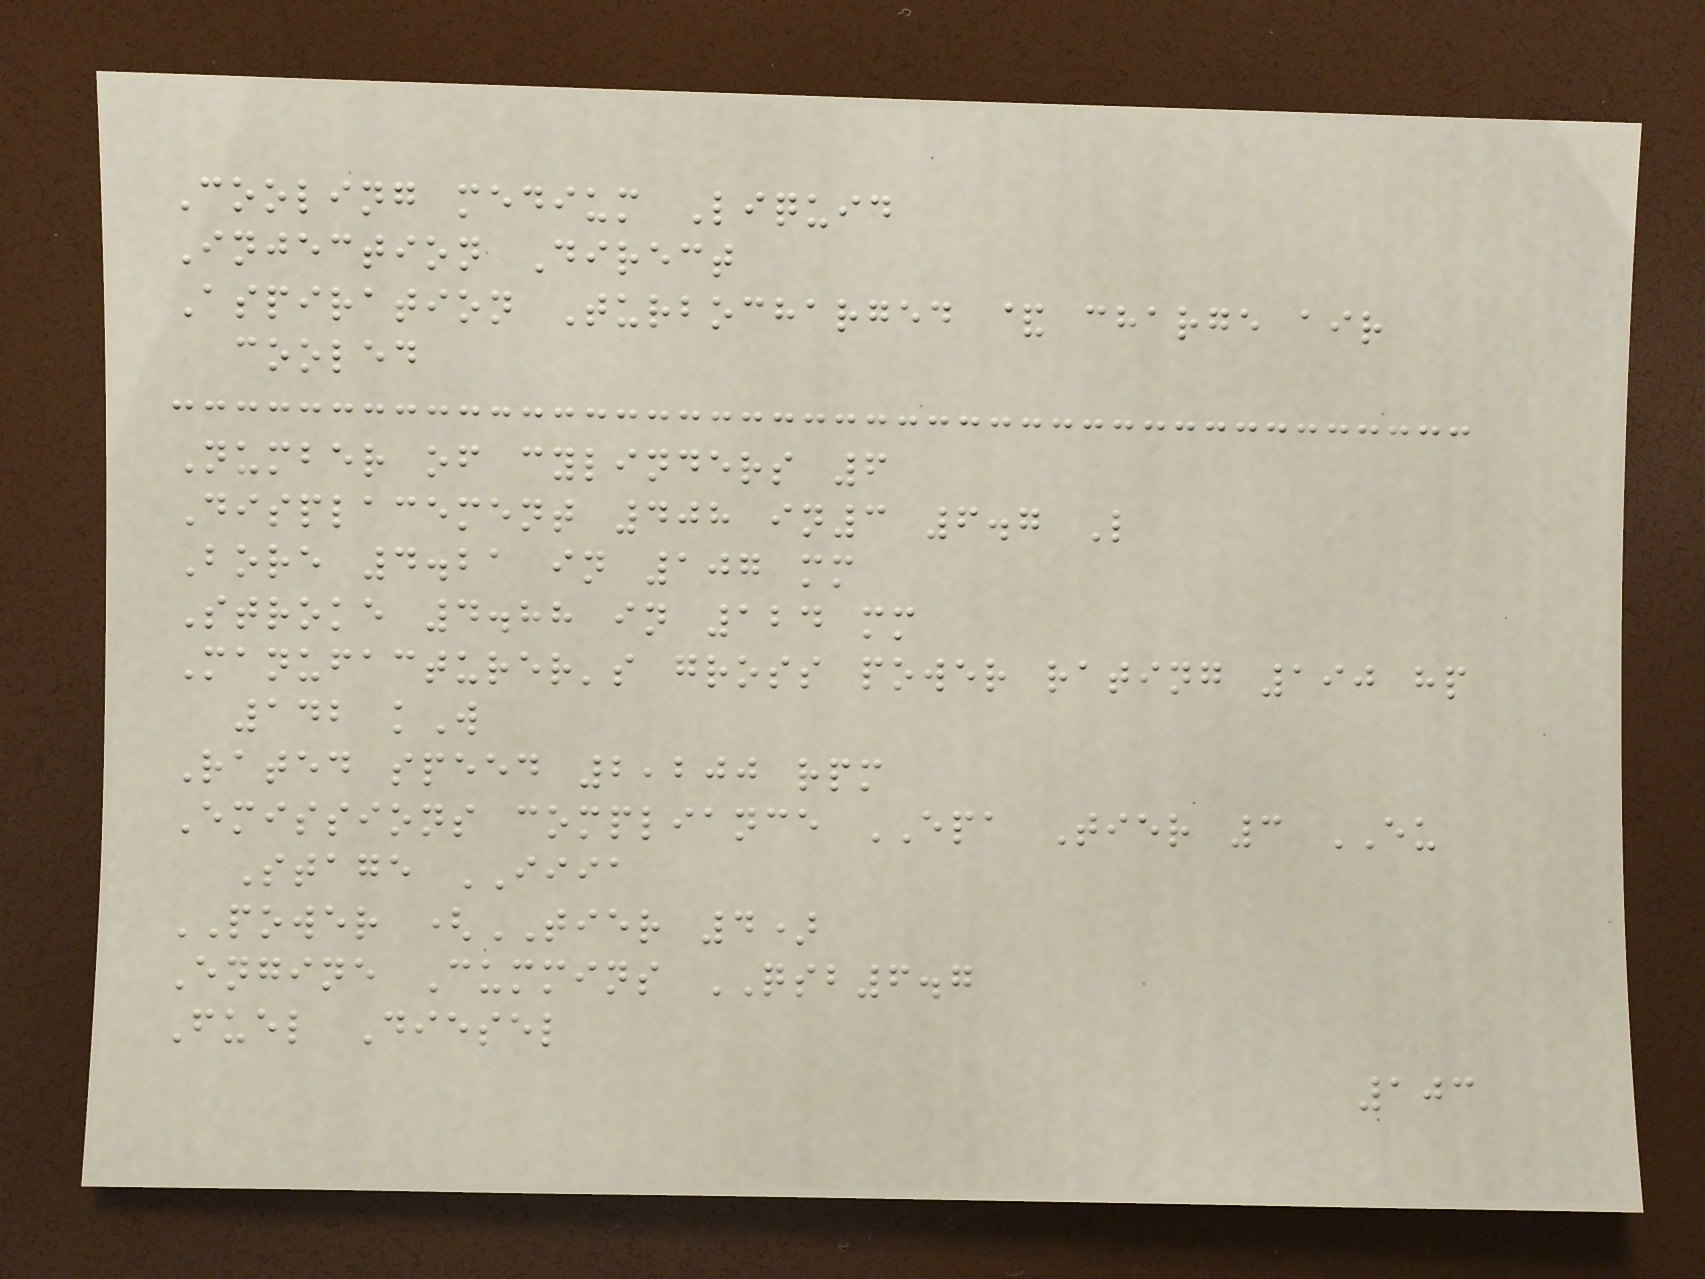Cooling medium Liquid
Injection Direct
Aspiration Turbocharged & charge air
cooled
Number of cylinders 6
Displacement 408 in3 6.7 L
Bore 4.21 in 107 mm
Stroke 4.88 in 124 mm
Manufacturer's gross power rating 190 hp
142 kW
Rated speed 2,200 rpm
Emissions compliance EPA Tier 3 EU
Stage IIIA
POWER (TIER 4)
Engine Cummins QSB6.7
Fuel Diesel
103
